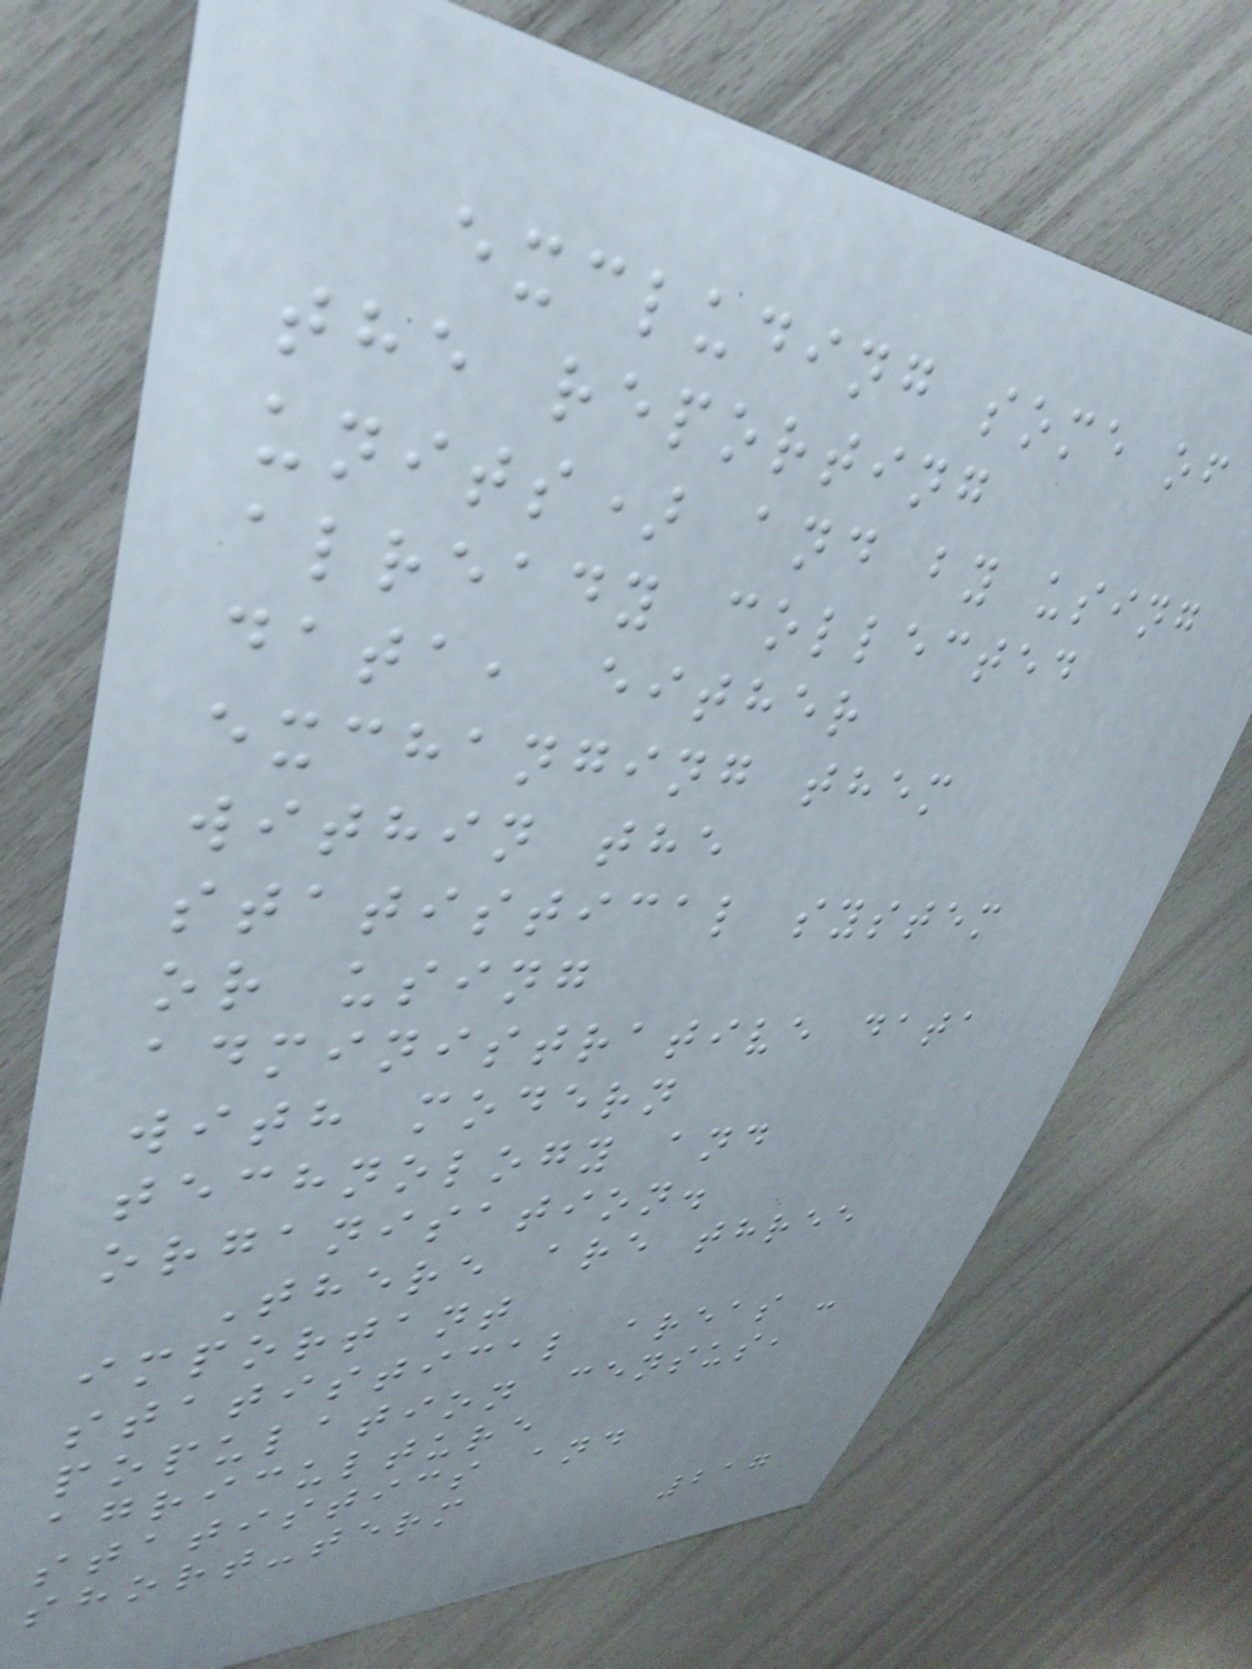excluding some of
the reporting
units) and by using
already collected
data, either
exchanging them
within the
statistical system
or using
administrative data
with modern
technology and
organisation.
There are three
important
statistical areas -
population census,
agriculture
statistics and
short-term
217
